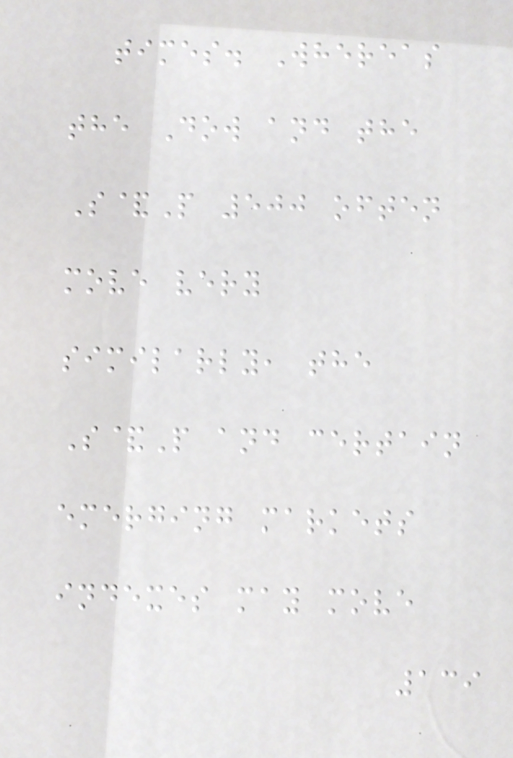times. Whereas
the Dow and the
S&P 500 often
move very
similarly, the
S&P and certain
emerging markets
indexes may move
139
